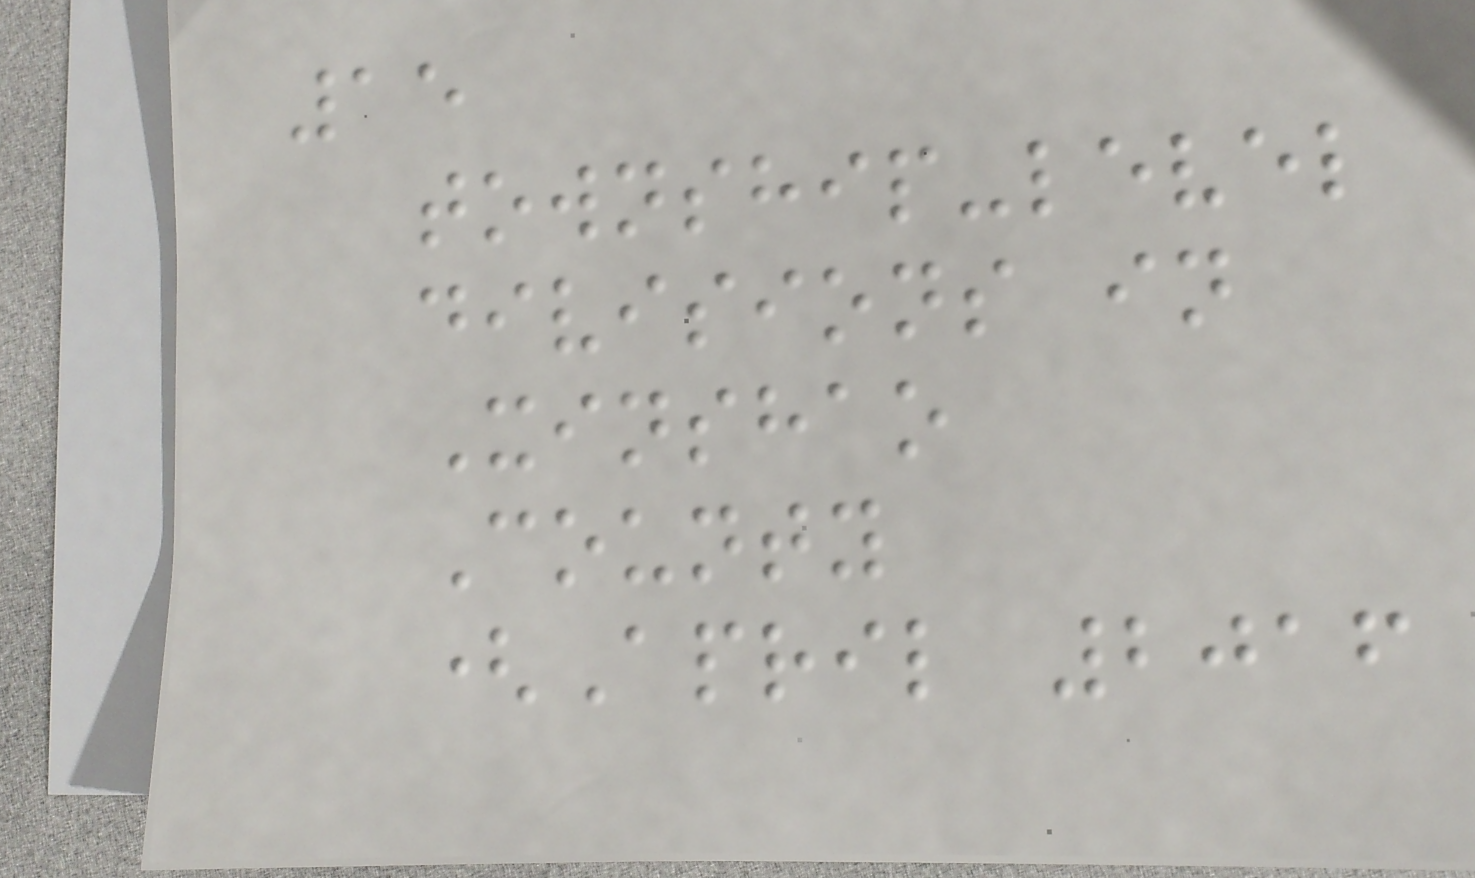15
township-level
divisions in
Xinshao
County
(April 2016
